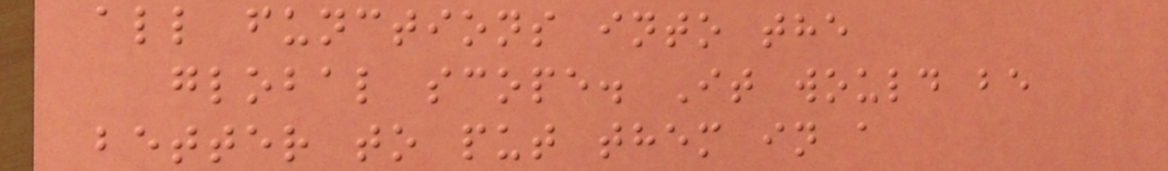all functions into the
global scope. It would be
better to put them in a
